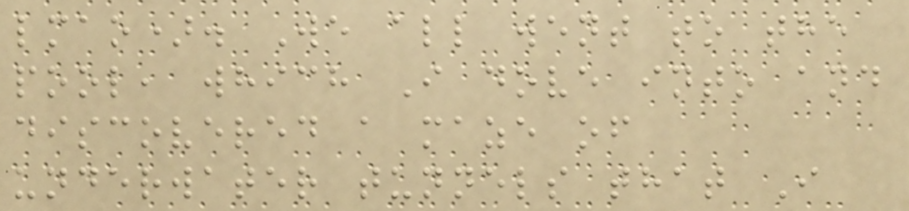lmao). We all went to the
pool, which I dove into and
discovered a maze of
underwater tunnels that I
